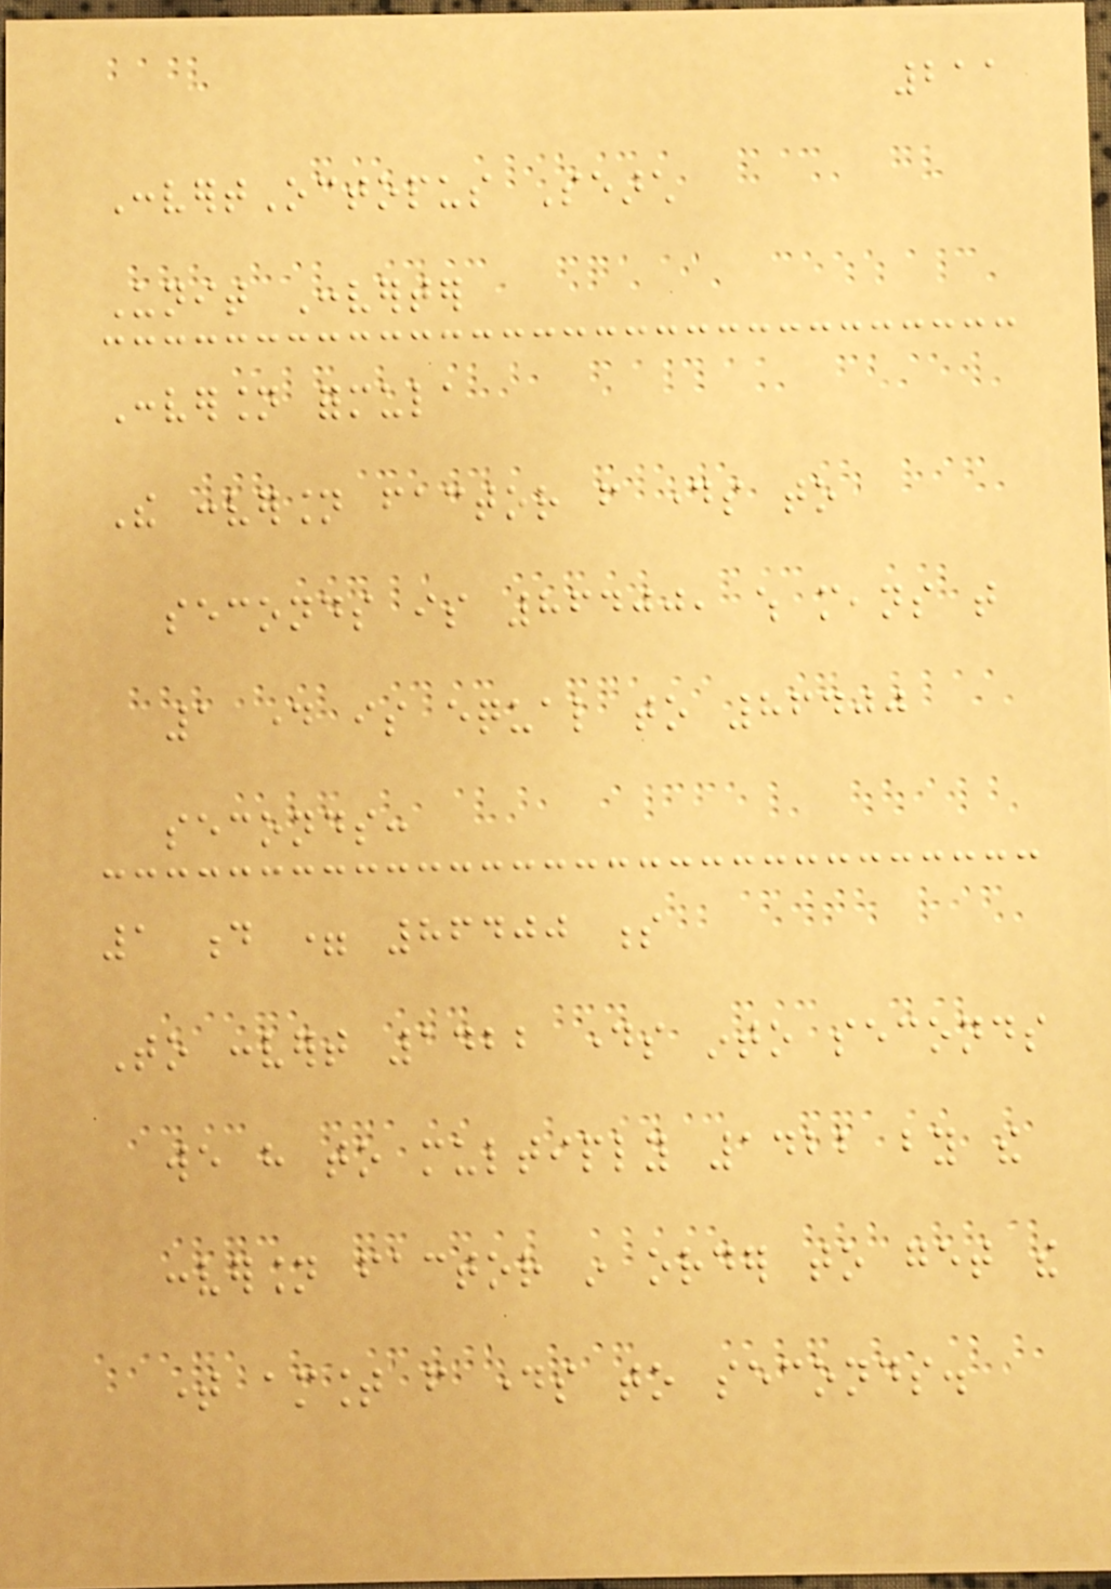211
ConvertOctopus Search
Unit Converter
Conversion formula
The conversion factor from days to
seconds is 86400, which means that
1 day is equal to 86400
seconds:
1 d = 86400 s
To convert 1422 days into seconds
we have to multiply 1422 by the
conversion factor in order to get the
time amount from days to seconds.
